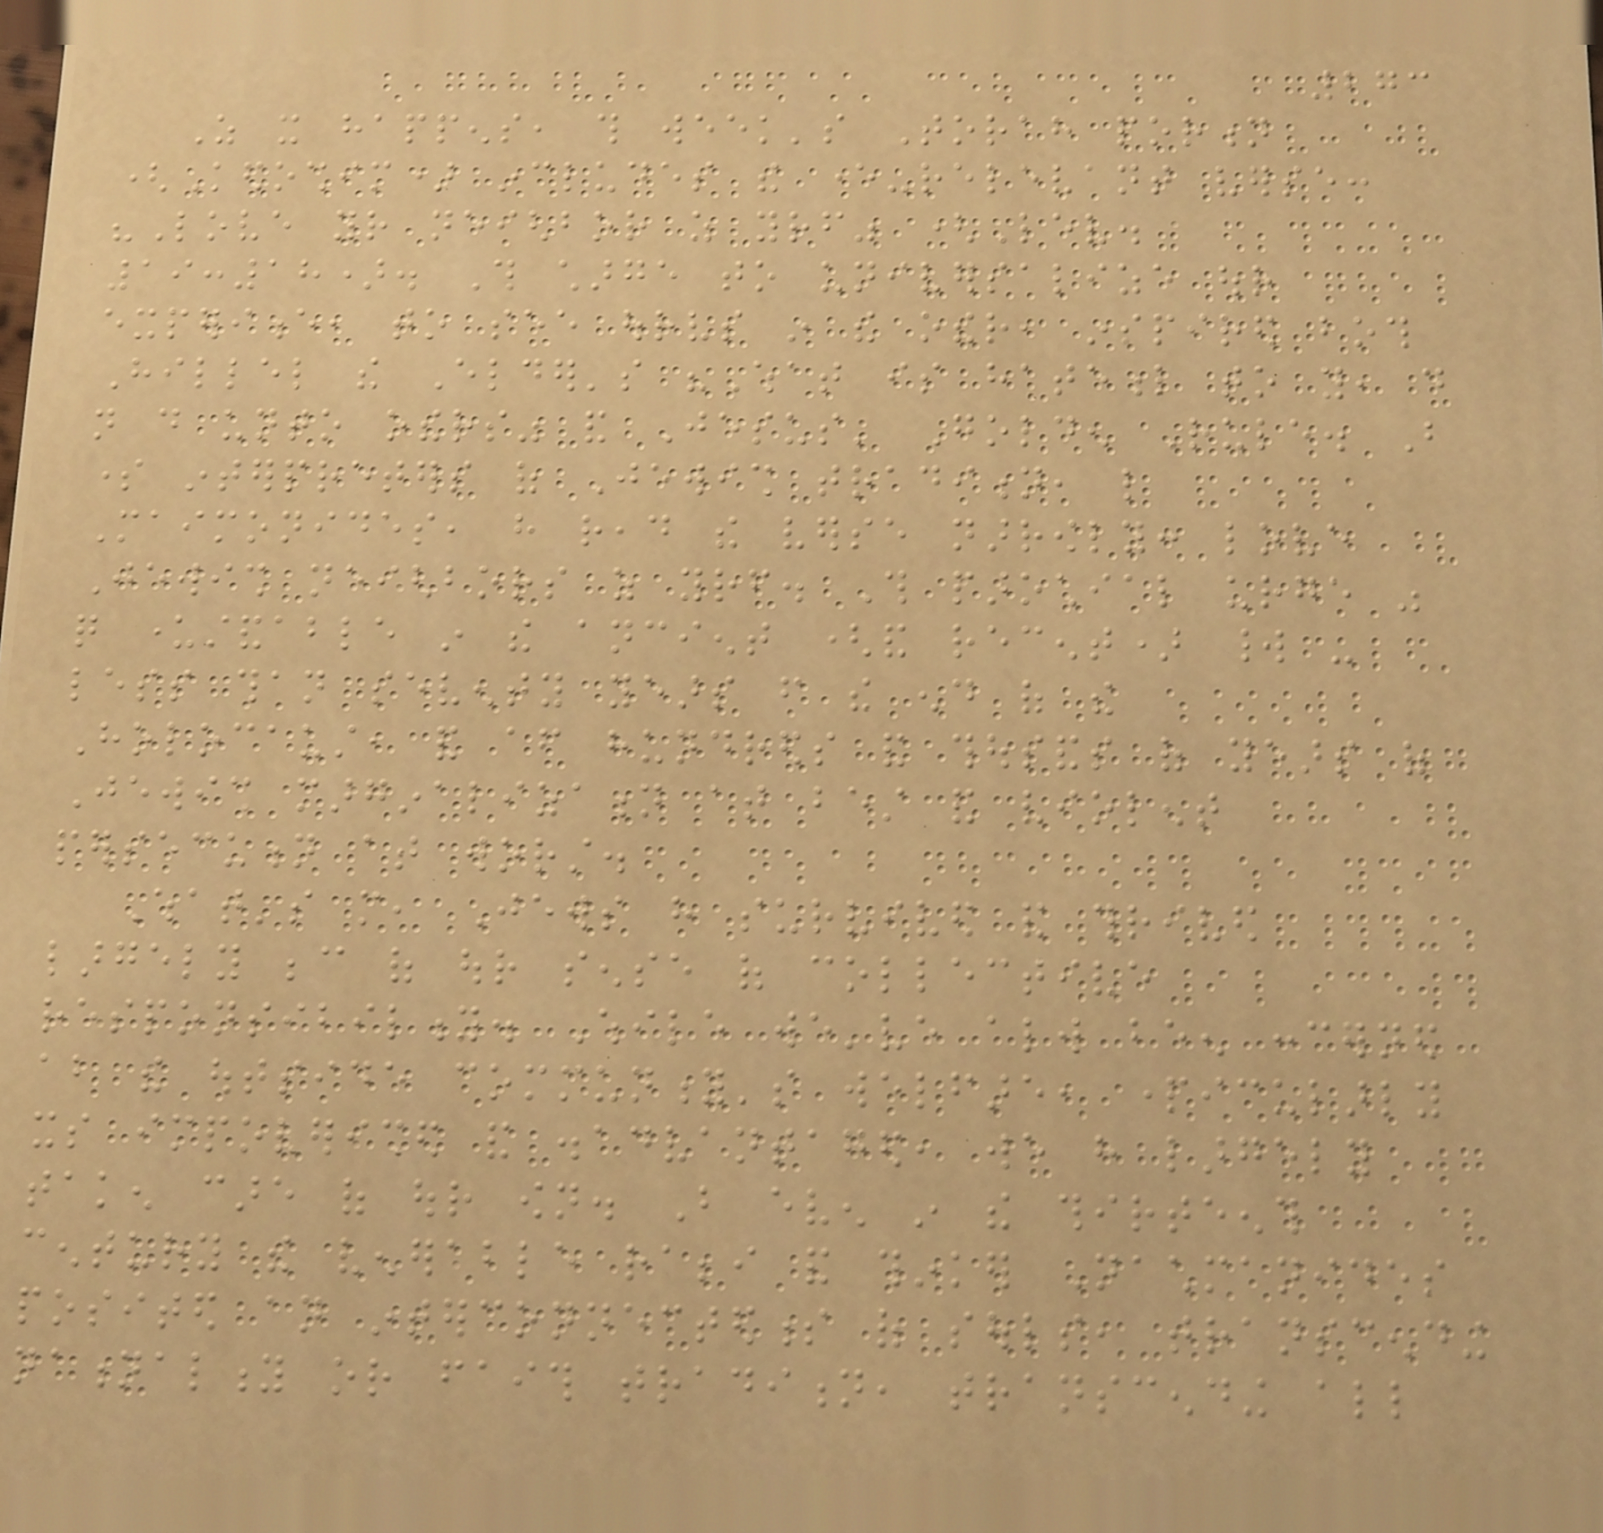273
As it happens, this week's Torah portion
(Kedoshim) includes the ever-relevant verse:
"Love your neighbor as yourself" (Lev.
19:18). This charge to universalize our
experience, to see ourselves in the other, inspired both
Hillel the Elder's "What is hateful to you, do
not do unto others" and Jesus' Golden Rule. But
some interpreters of Jewish tradition, like
Maimonides, have read the verse narrowly: love
Jewish neighbors as yourself. This parochial urge was
quite understandable in the ancient (and recent) world -
less than seventy years from the end of the
Holocaust, and after hundreds and thousands of years of
Jewish marginalization at best and violent
persecution at worst.
What's more, Jews have survived and thrived
largely because of our sense of collective
responsibility. While we've always been concerned
about the outside community's welfare, particularly
its impoverished and disadvantaged, we have largely
taken care of our own. But even in the thirteenth
century the venerable rabbi and thinker Nachmanides
posited an interconnectedness of souls, transcending
nationality or faith tradition, transcending all
